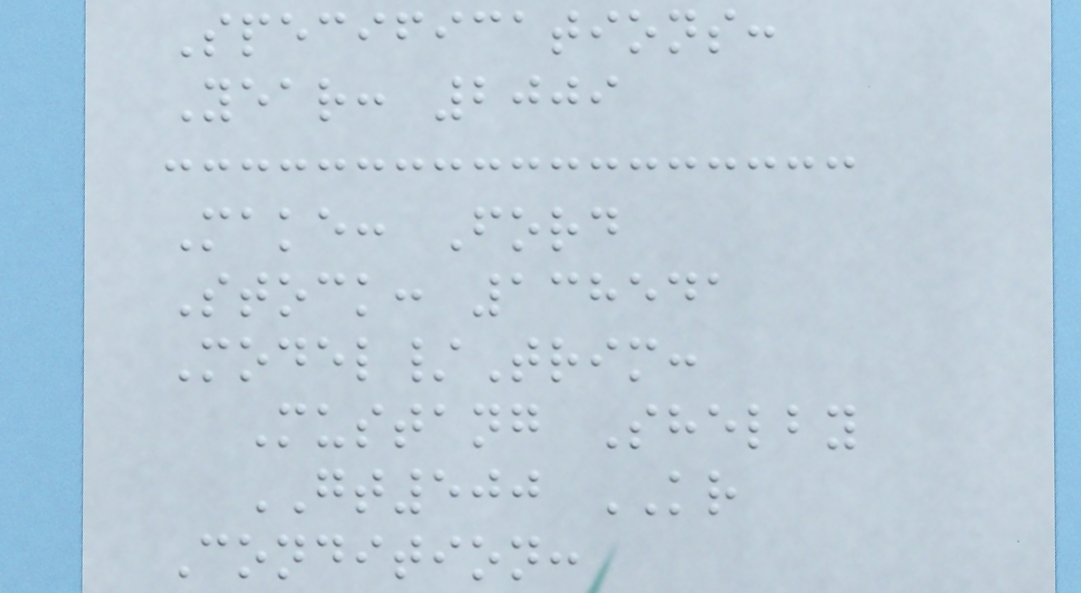Specifications:
Year: 2009
Make: Ford
Stock: 138541
Model/Trim:
Mustang Shelby
GT500 KR
Condition:
